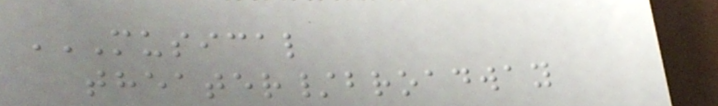MUSICAL
THEATER/BROADWAY
